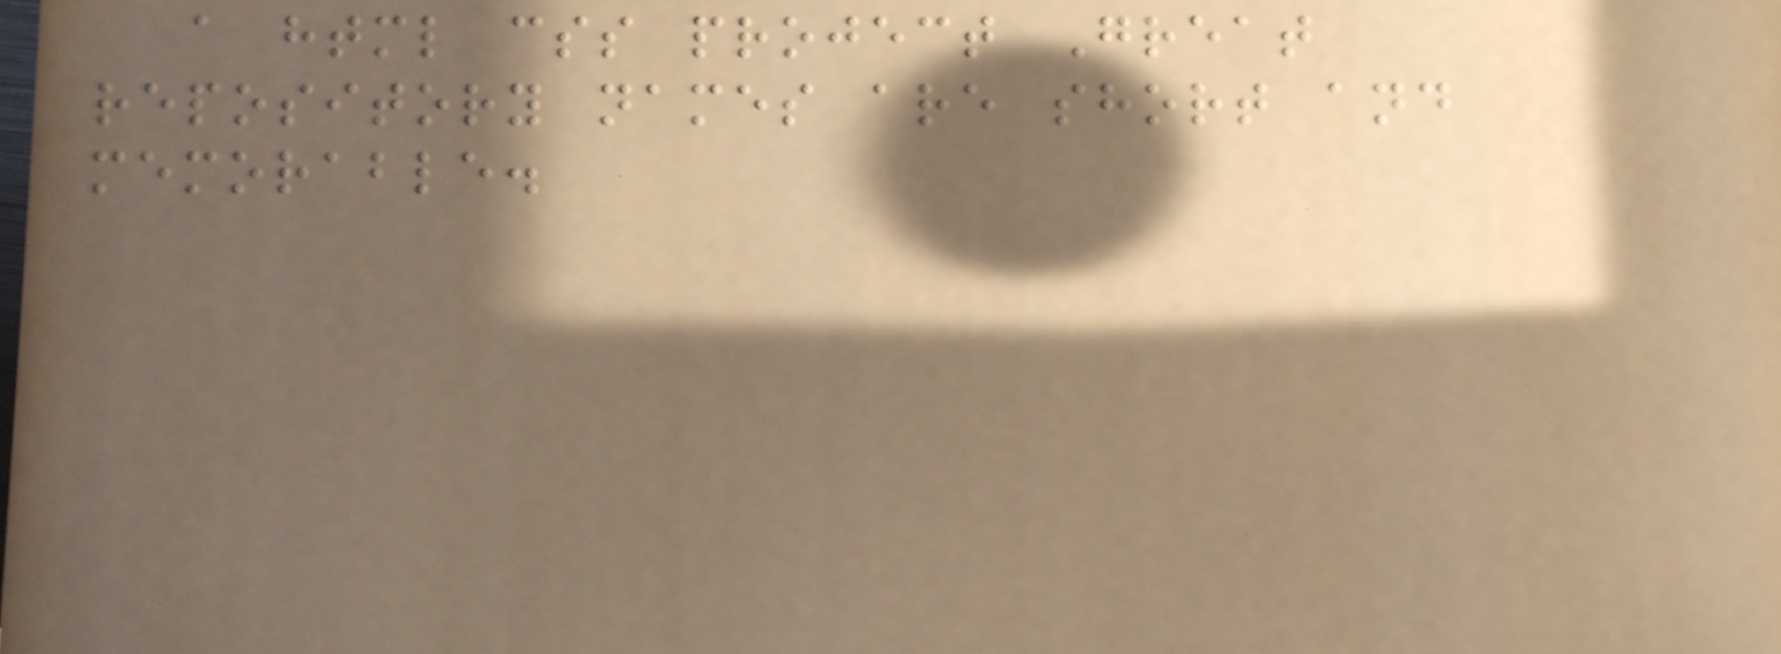a html css project Great
repository names are short and
memorable.
